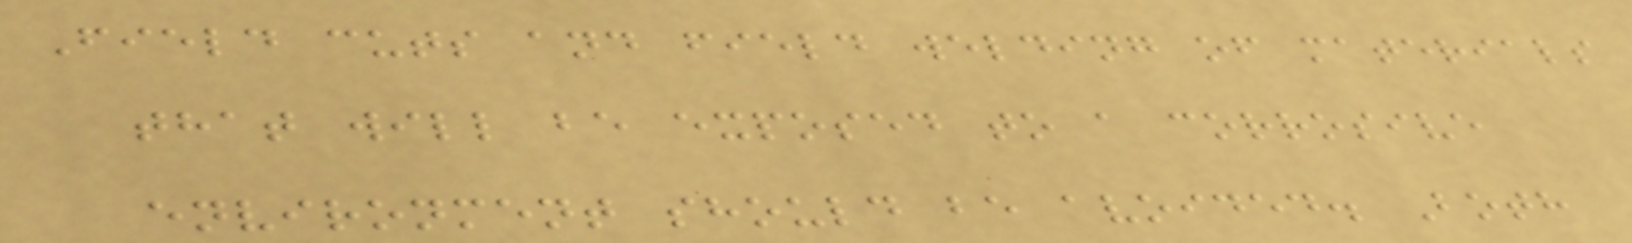Field cuts and field welding of materials
that will be exposed to a corrosive
environment should be avoided. Both
